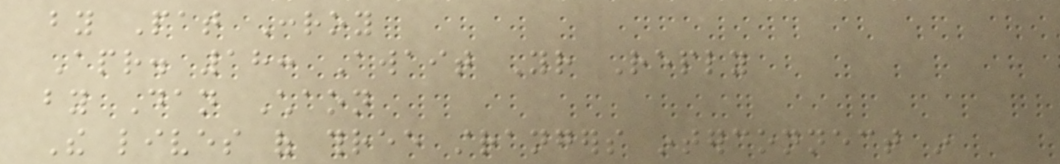by Pat Conroy
Apr. 18: Await Your Reply
by Dan Chaon
The lives of three strangers interconnect in
